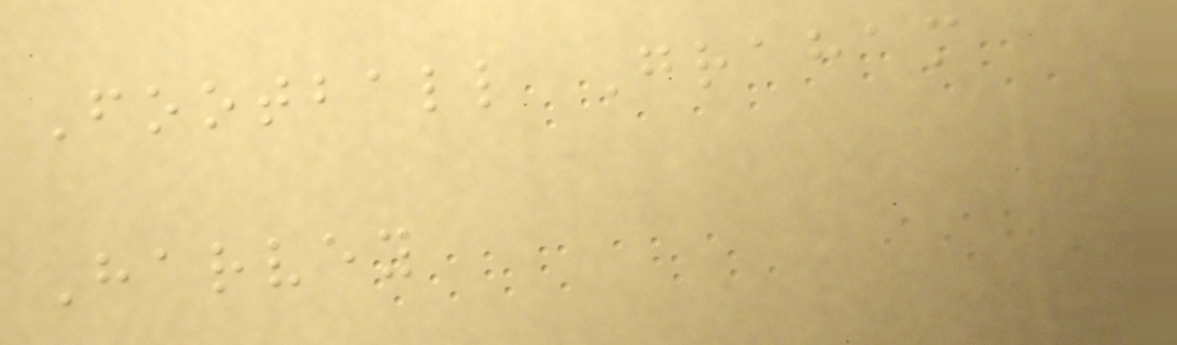Football Graham
Harvey
